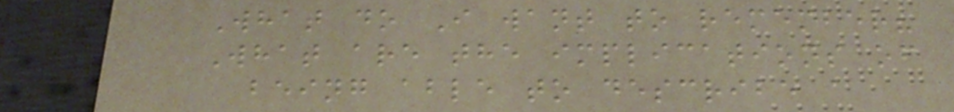What do I want to remember?
What are the implications of
being able to describe a
